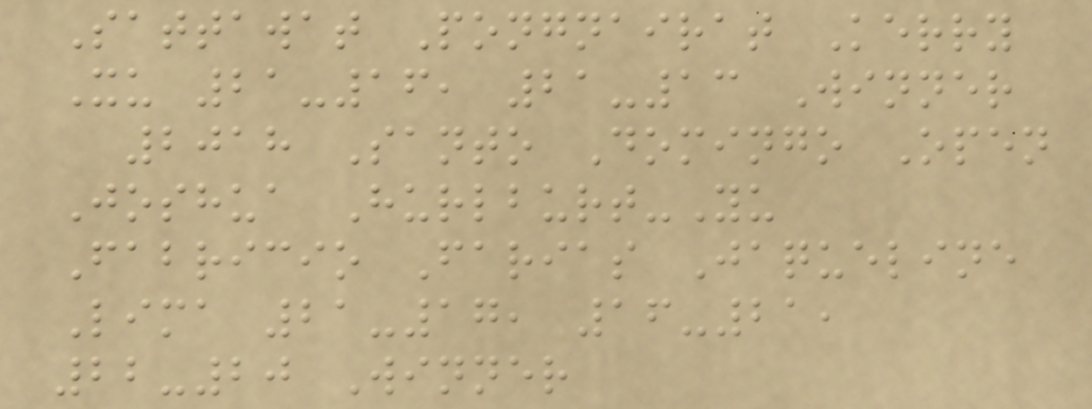Sattawat Pongnairat Kerry
Xu 21-16, 21-13 Winner
2018 Santo Domingo Open
Joshua Hurlburt-Yu
Fabricio Farias Jaqueline
Lima 21-17, 16-21,
22-20 Winner
